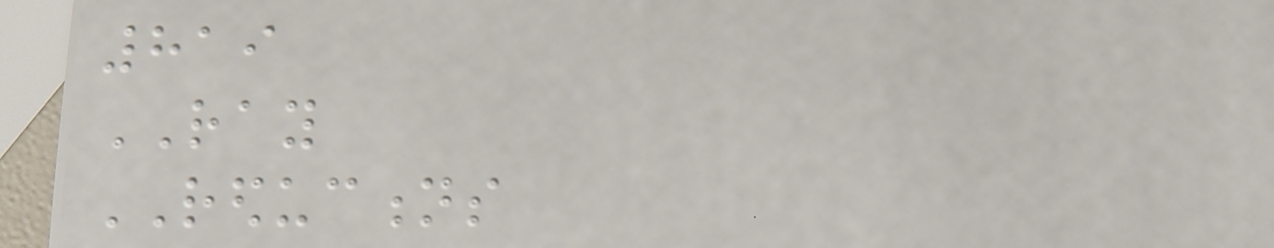819
RAY
REDUCTIONS
